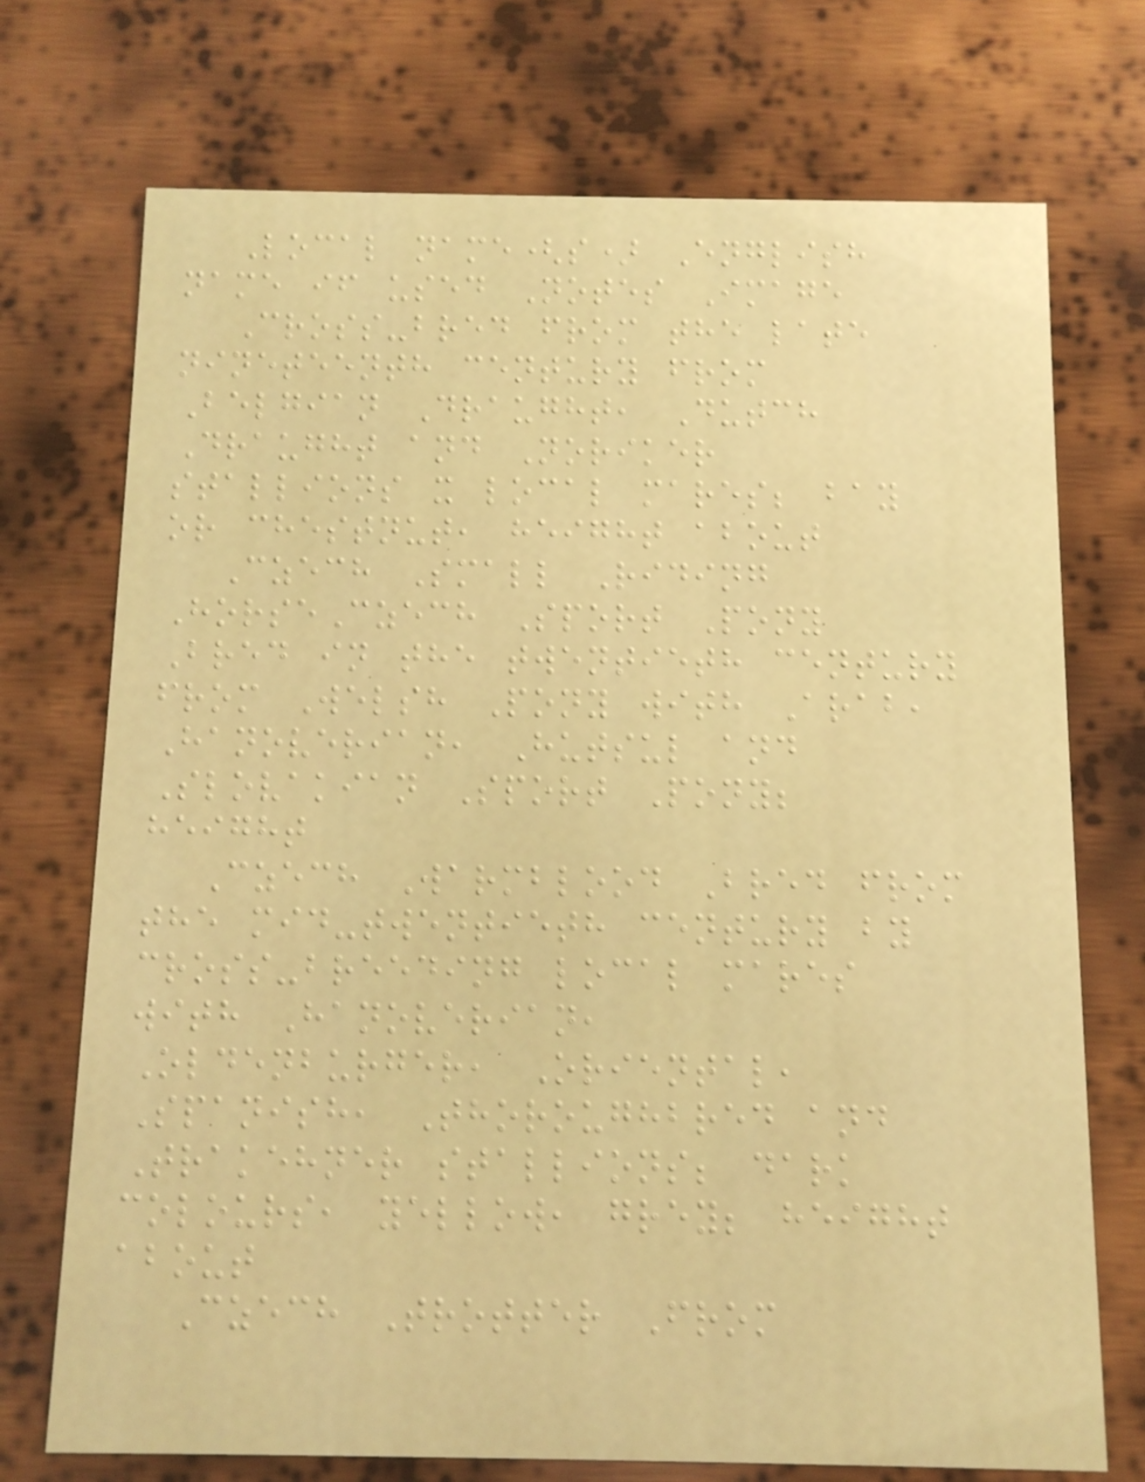Local name(s) English
name if used Notes Image
Cross-bred from the late
nineteenth century from
Belgian Draught, Dutch
Draught and Noriker
stallions x local mares; bay
or chestnut, height about
Czech Small Riding
HorseCzech Sport Pony
Bred in the twentieth century
from Welsh Pony with Arab,
Hanoverian, Hutsul and
Slovakian Sport Pony;
height
Czech Warmblood Bred from
the mid-twentieth century by
cross-breeding local mares
with Hanoverian,
Oldenburger, Oriental,
Spanish, Thoroughbred and
Trakehner stallions; dark
colours, yellow, grey; height
about
Czech Trotter From
